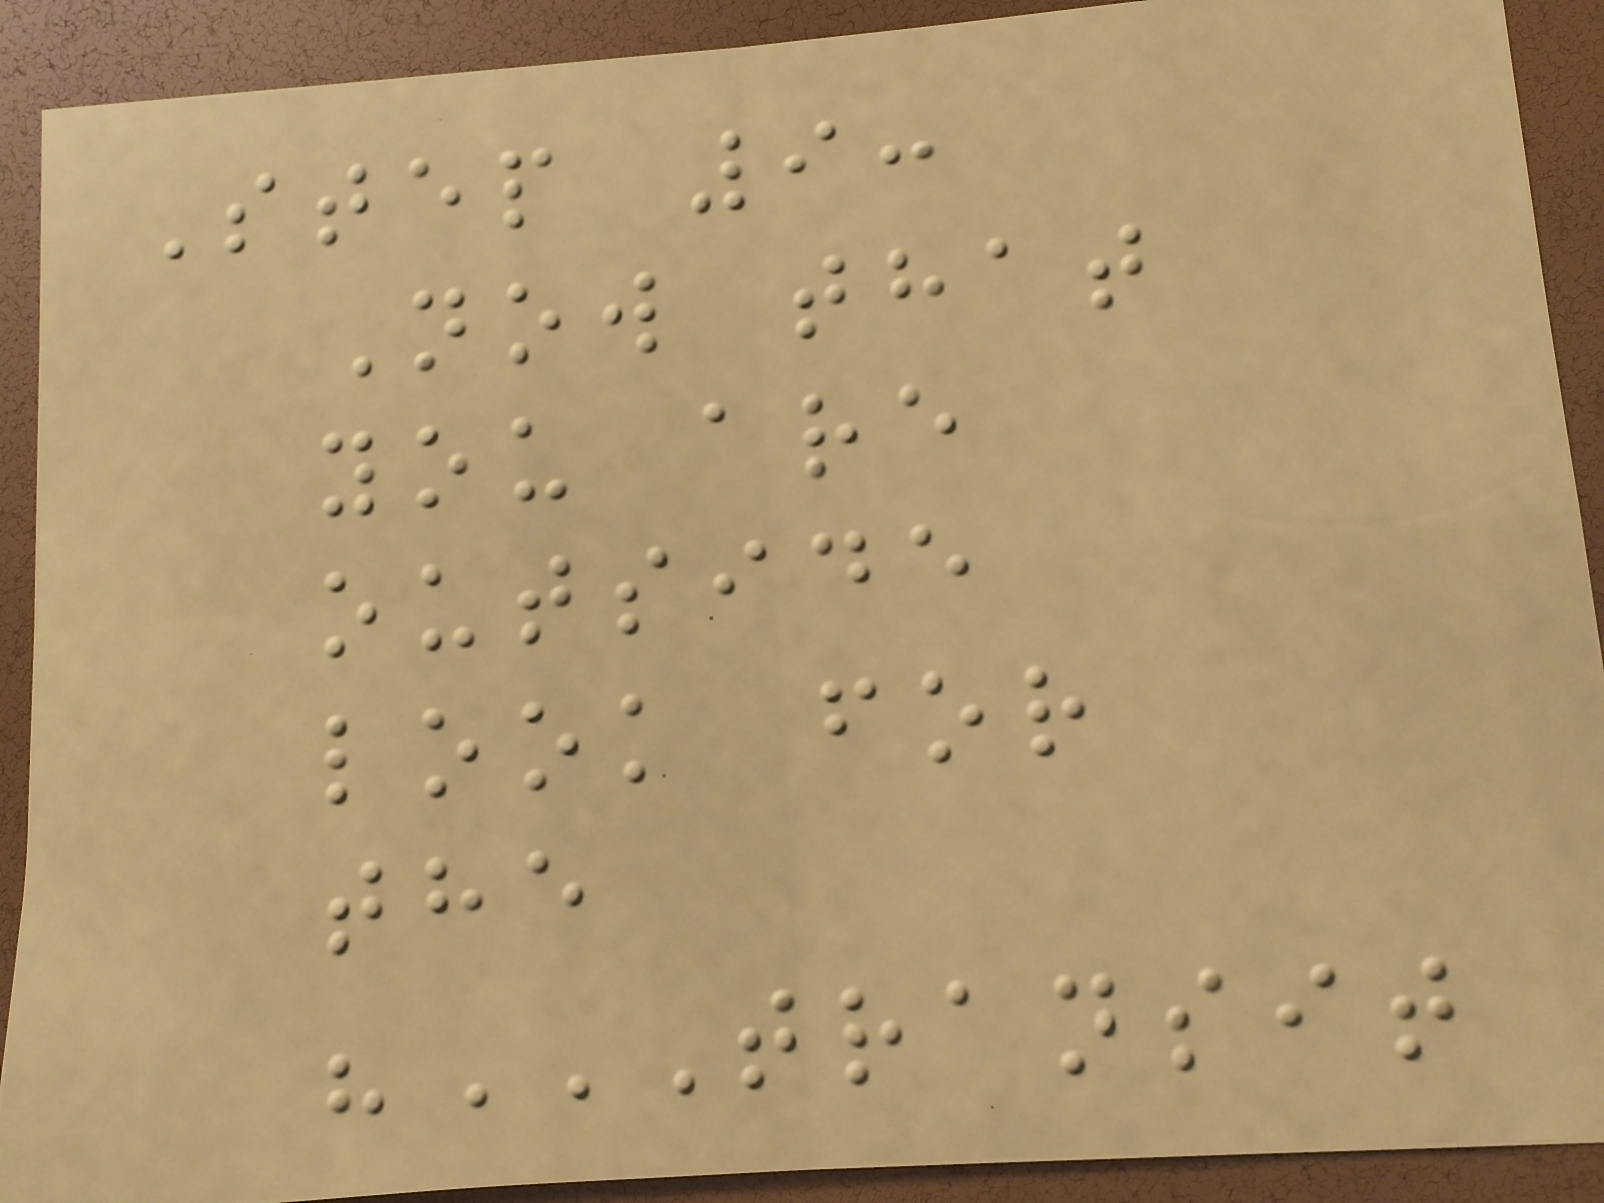Step 9:
Now that
you are
outside
look for
the
"TRANSIT
